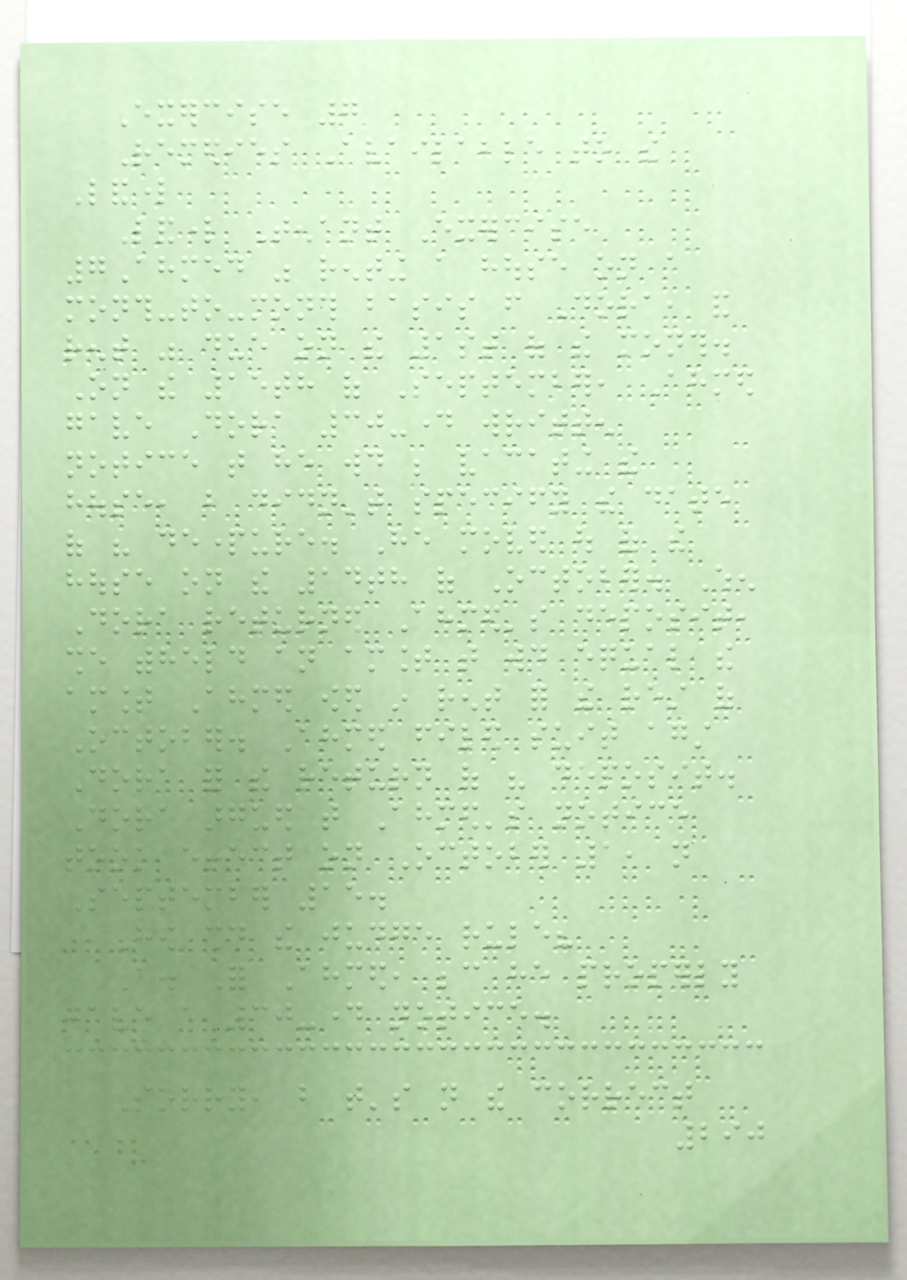Exercise 7
Remedies Available to the
Landlord
Landlord Tenant Exercise
7Ahmed was renting a house on a
month-to-month basis from Dora, and
rent was due on the 1st of the month.
On the 15th of September, Ahmed
gave Dora 30-day written
notice that he would be vacating the
house, but didn't specify the date
of his departure. He moved out of the
house on the 14th of October. When
Dora returned Ahmed's deposit,
she withheld an amount that would equal the
amount Ahmed owed in rent for the rest of
October. Ahmed filed suit against
Dora for the return of his deposit.
Dora argued that Ahmed's notice
took effect on October 1, not
September 15.
How should the judge rule?
A. For Ahmed, because he properly
gave a 30-day notice.
Sorry, but that's not the correct
290
